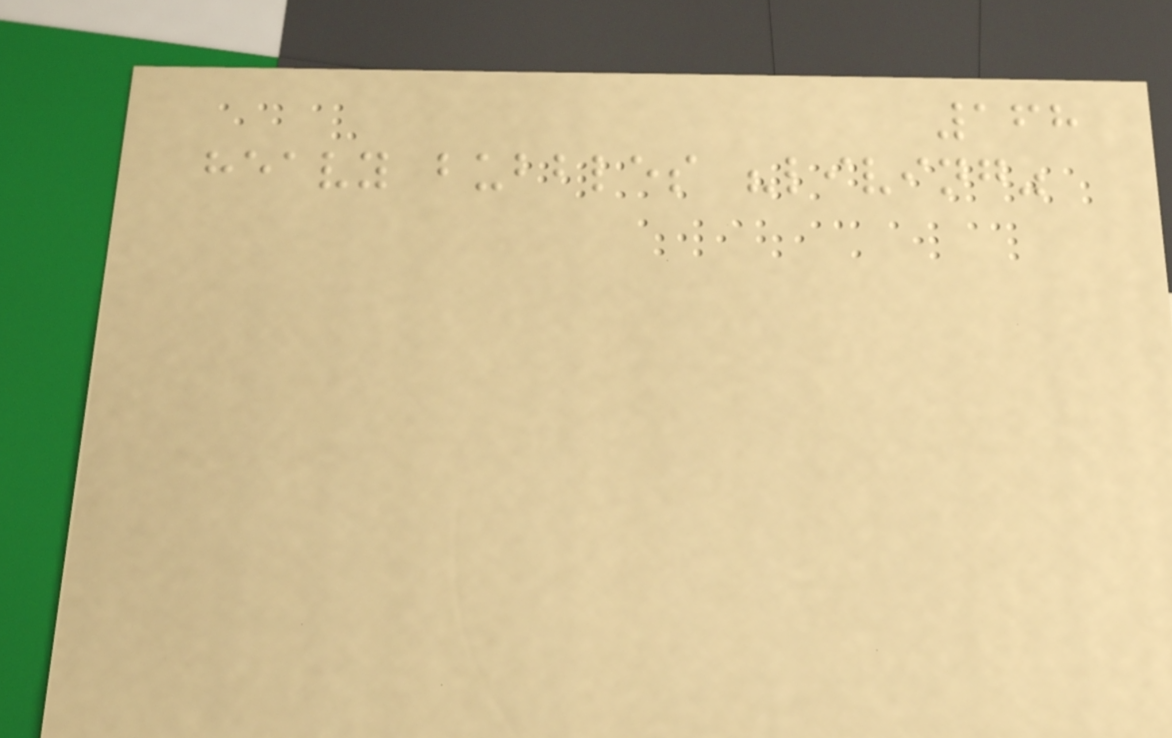168
heavy bubbles "living"
